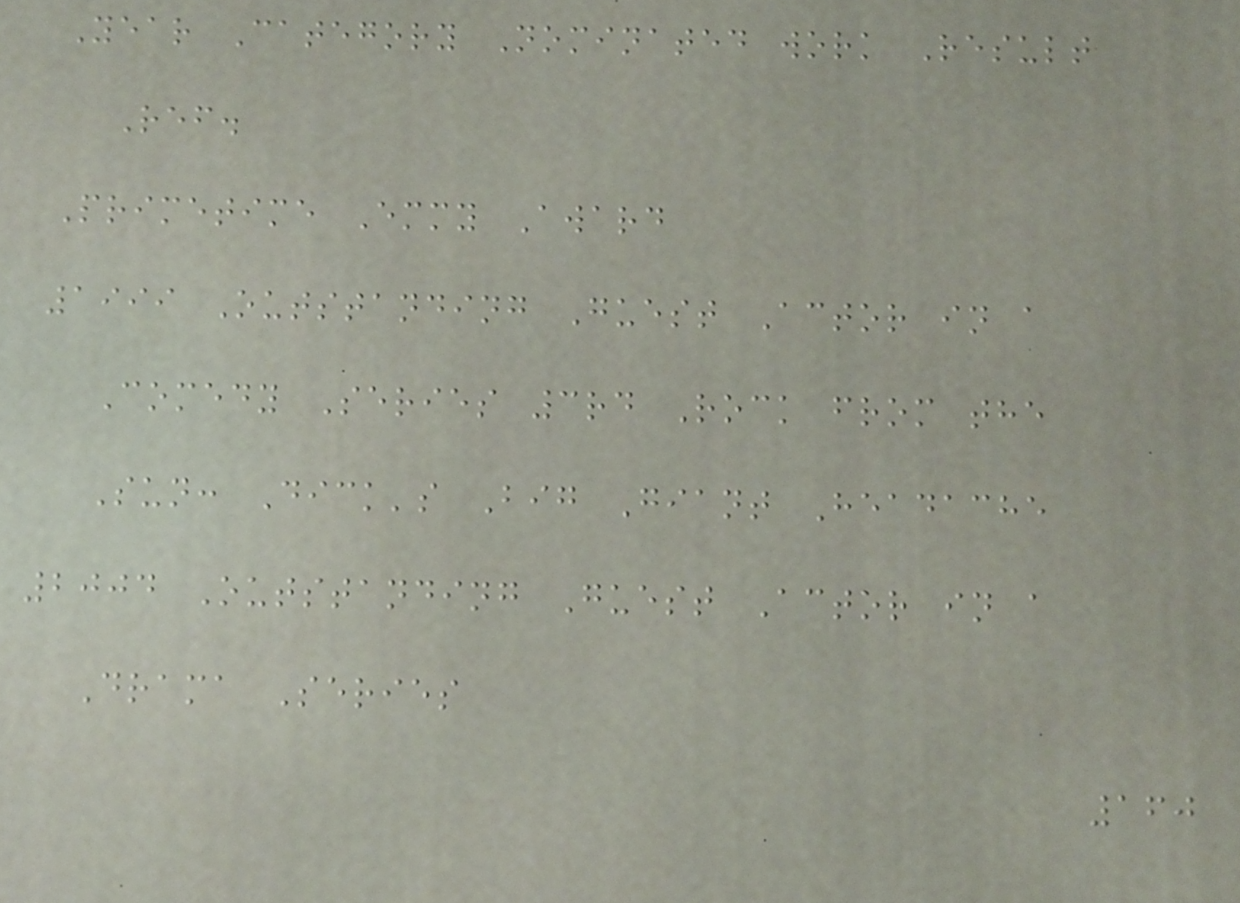Year Category Nominated work Result
Ref.
Primetime Emmy Award
1999 Outstanding Guest Actor in a
Comedy Series 3rd Rock from the
Sun: Dick's Big Giant Headache
2004 Outstanding Guest Actor in a
Drama Series
160
